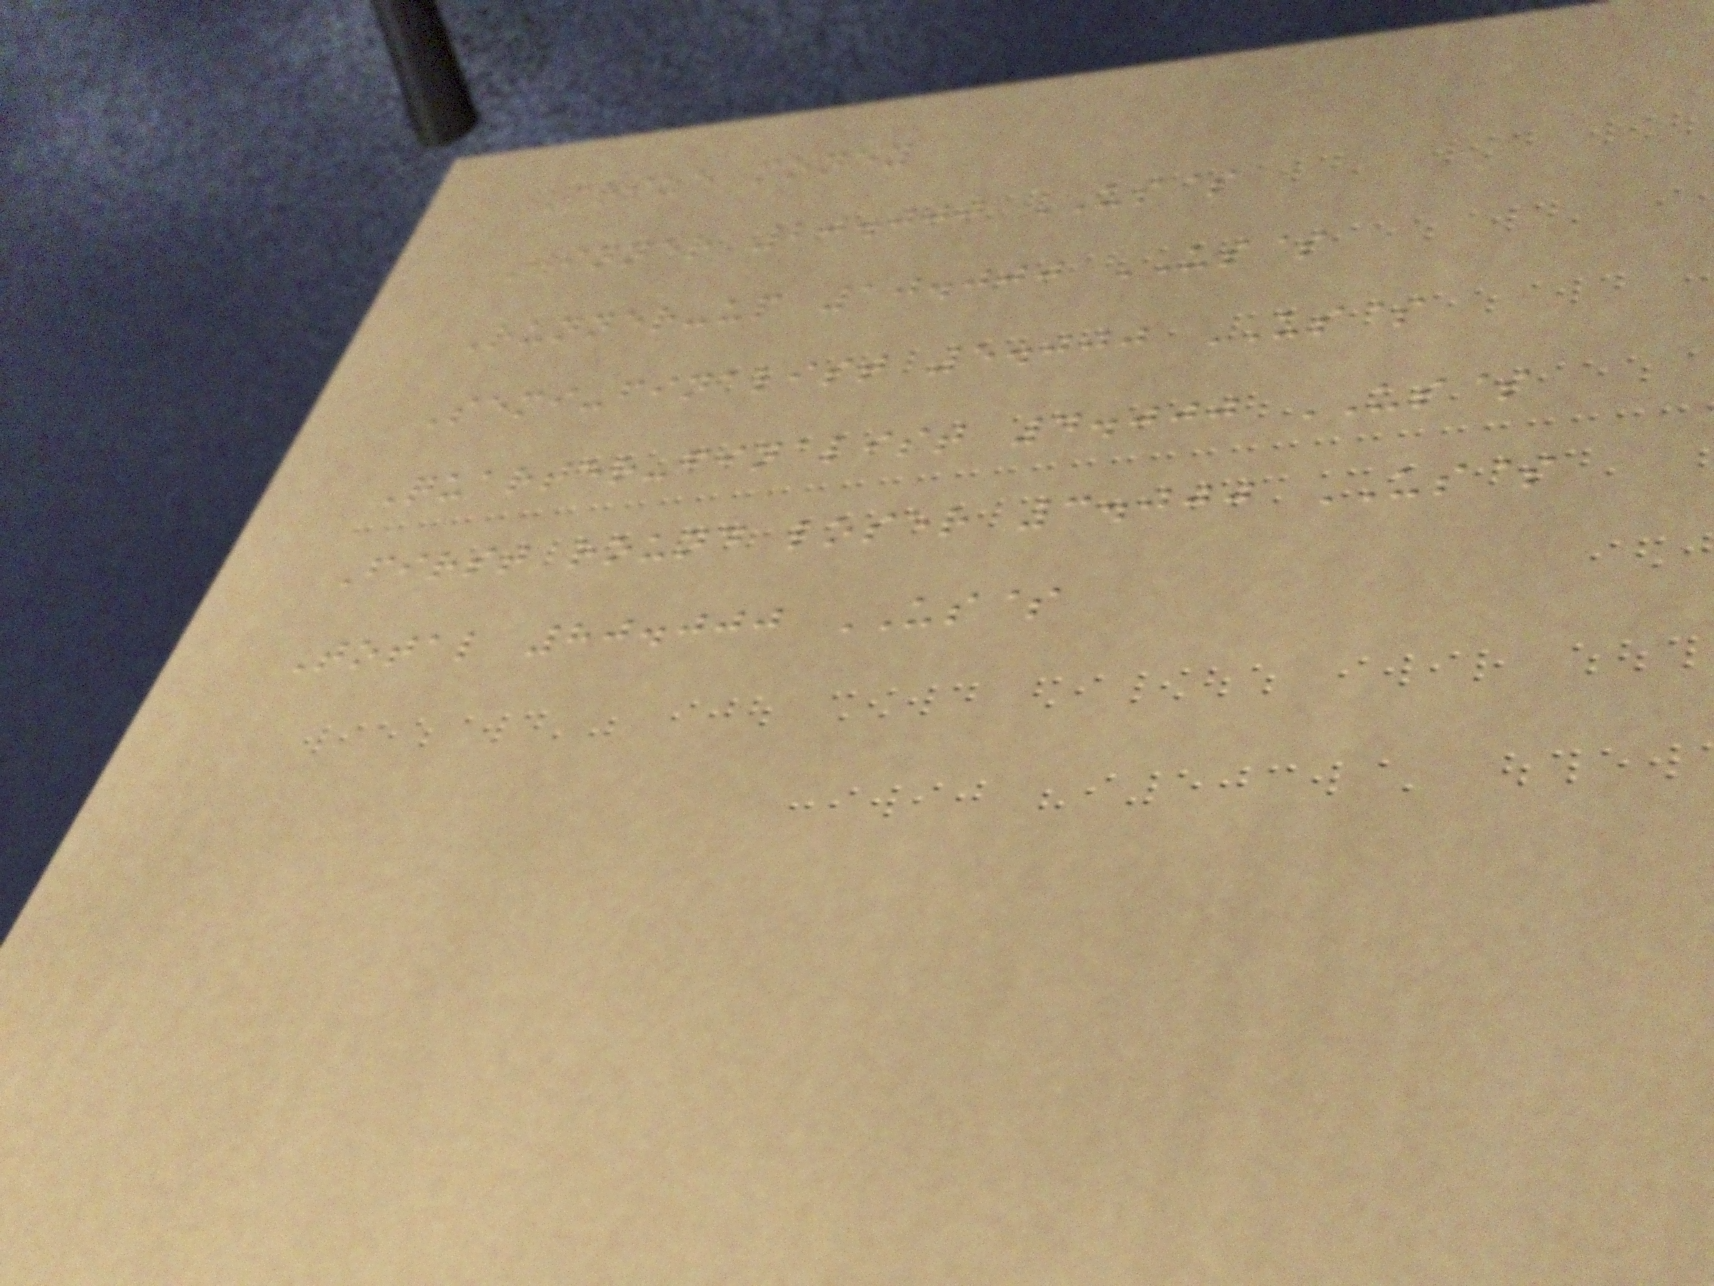Prize money
Winner 20.000 US$
Runner-up 10.000 US$
Semi-finalist 5.000 US$
Quarter-finalist 4.000 US$
First round loser 3.000 US$
Total 80.000 US$
